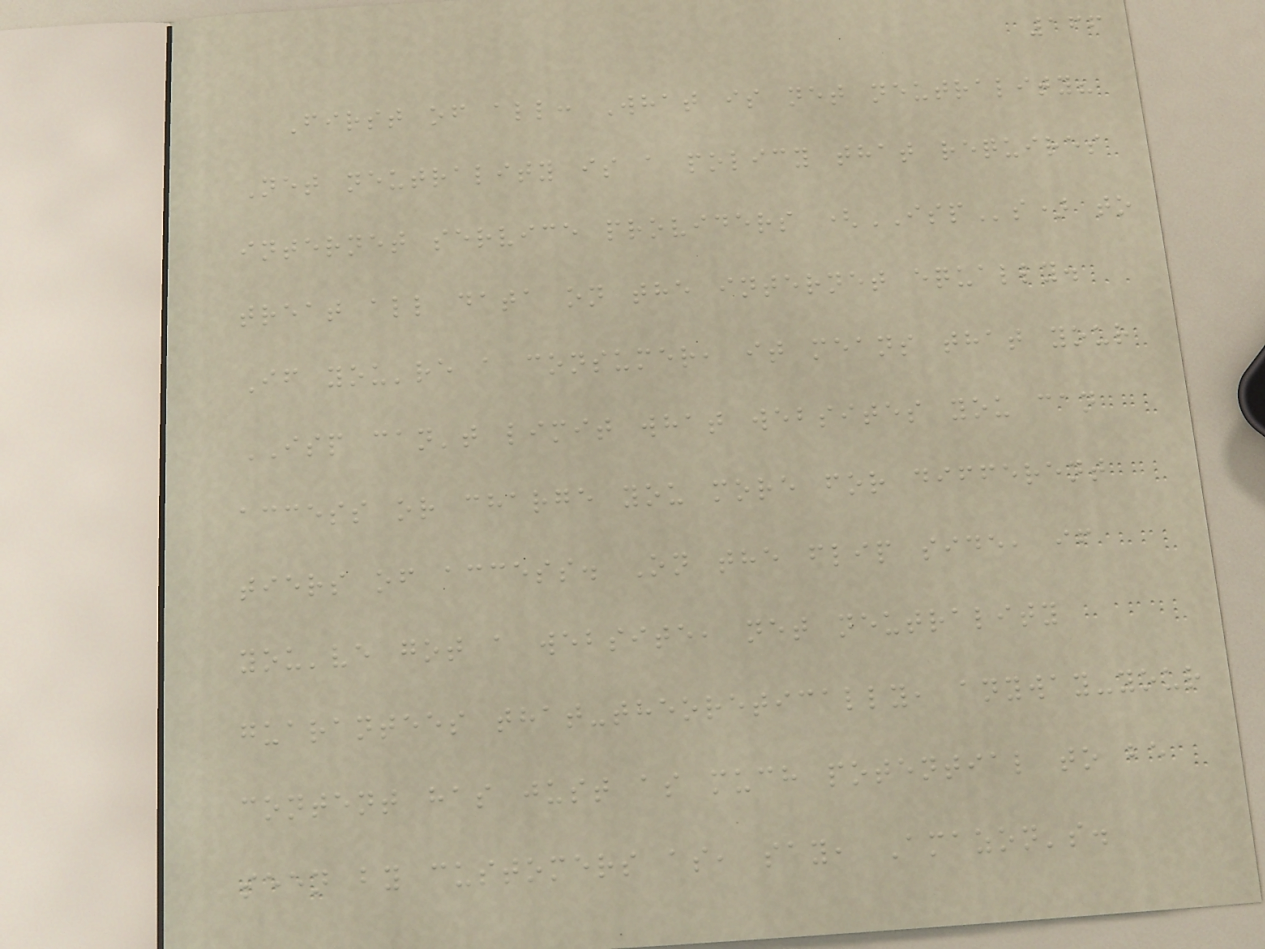166
First of all: What is net neutrality?
Net neutrality is a policy that requires
internet service providers (ISPs) to
treat all data on the internet equally.
If you're a consumer, it means that your
ISP can't limit what websites you can
access or charge you more for different
tiers of access. On the flip side, if
you've got a website, net neutrality
guarantees that-theoretically, anyway-your
content has just as much potential to be
seen by customers as, say, Amazon's.
